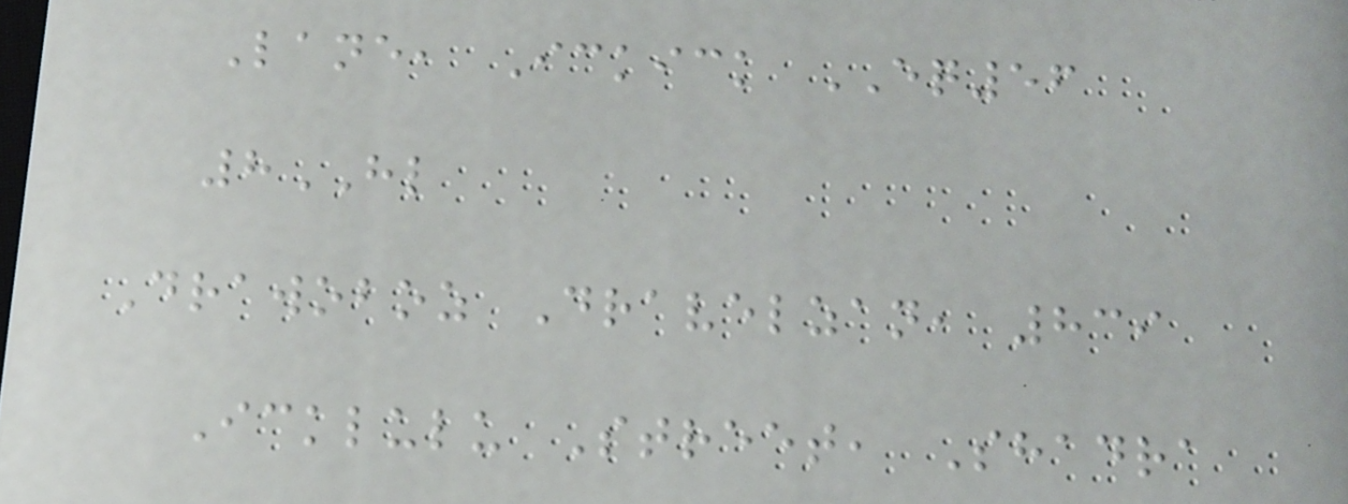Lane, Ickick EQ56
8HL
Drawoboz Dravelzan, 839
Icklulu Street, Shadra
